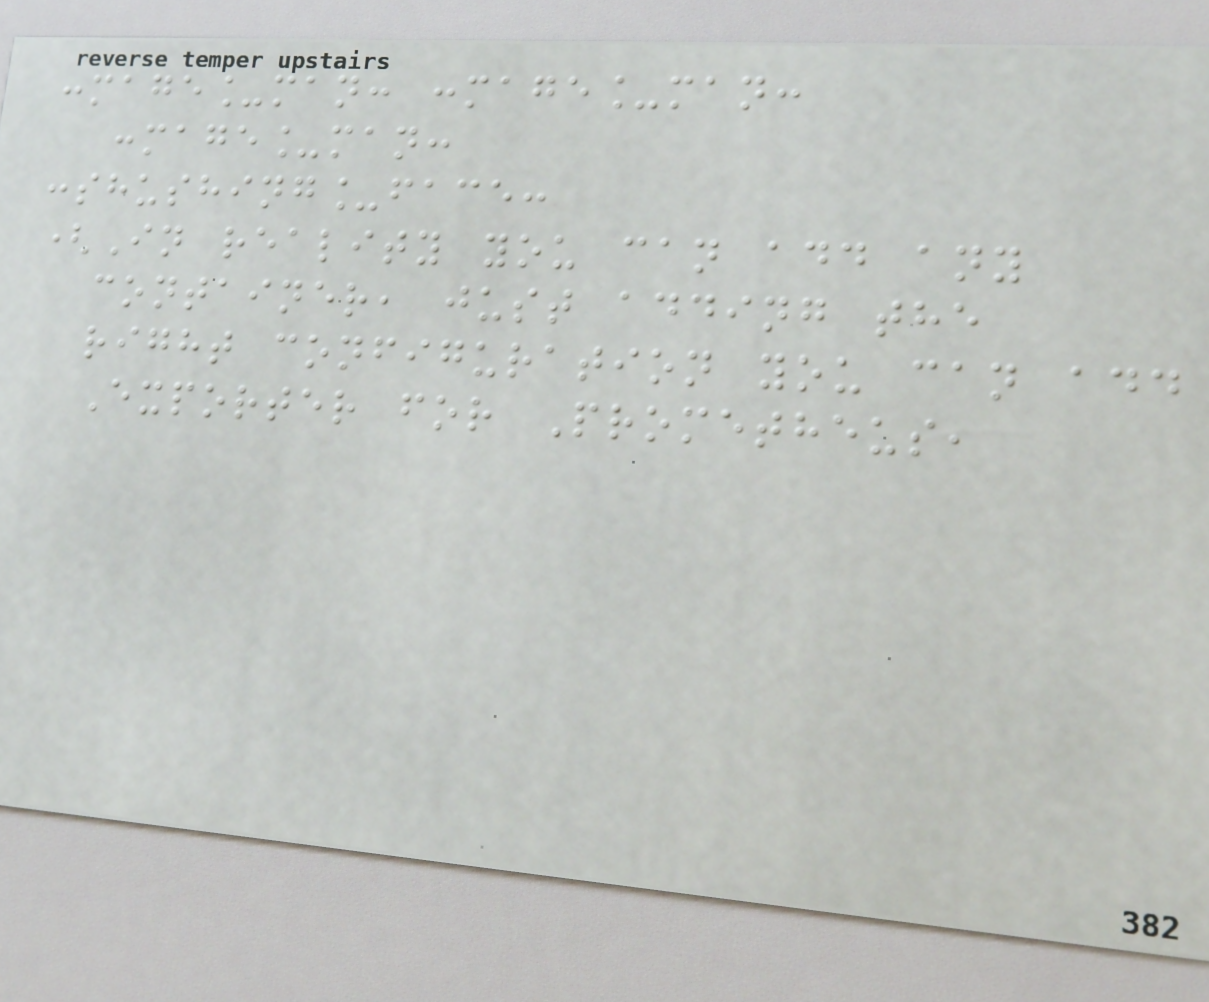:mage_man: :mage_man:
:mage_man:
:shushing_face:
(In reality you can add any
container, just adding the
right configuration you can add
Exporter for Prometheus,
